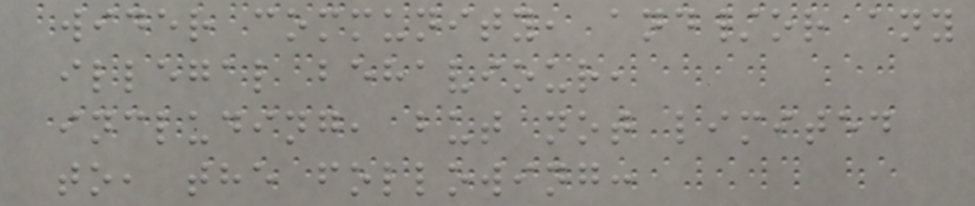wider community, and/or any
illegal behaviour,
including, but not limited
to, the following:
